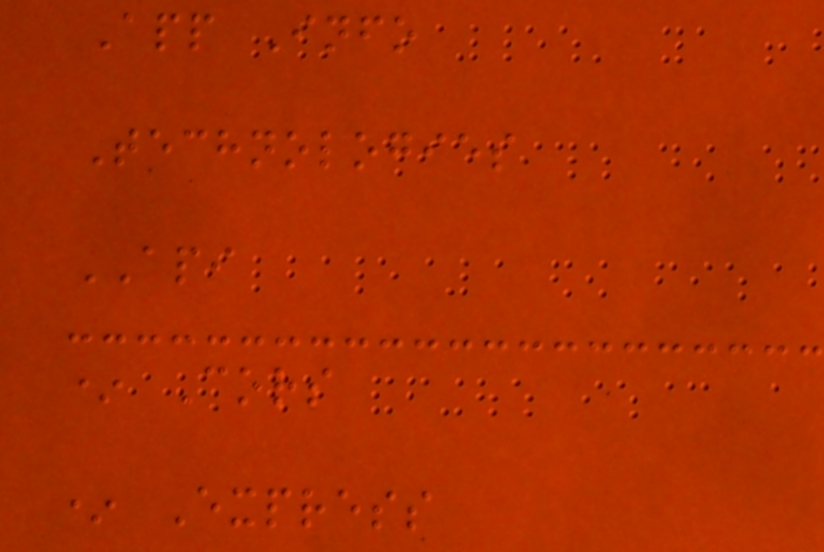App Info
Technologies
API
* Cors
* Express
